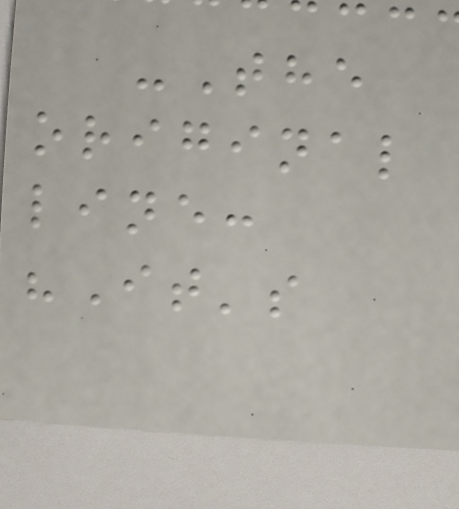-The
original
line:
"It's
